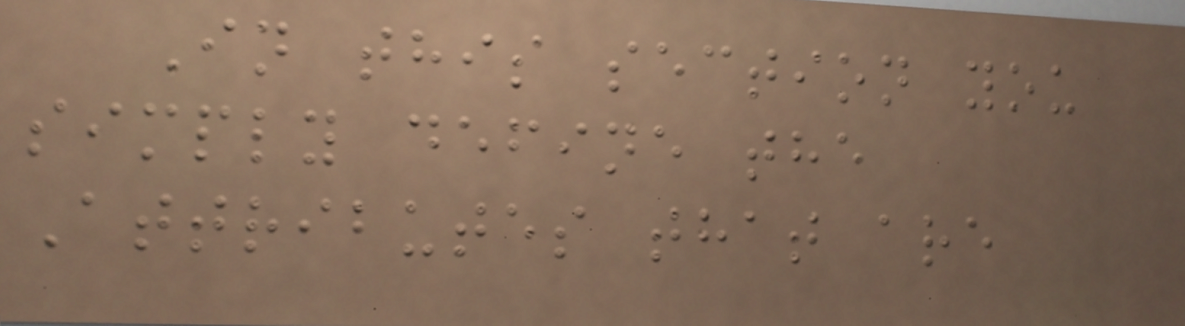In this section you
simply define the
Attributes that are
